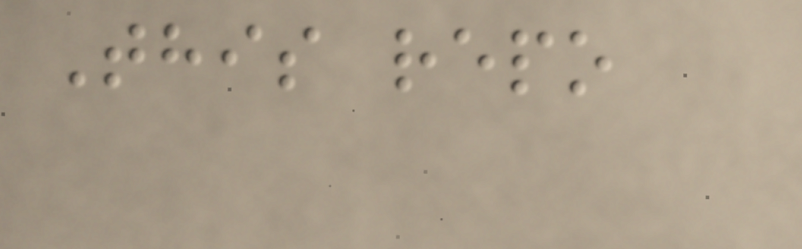This repo
